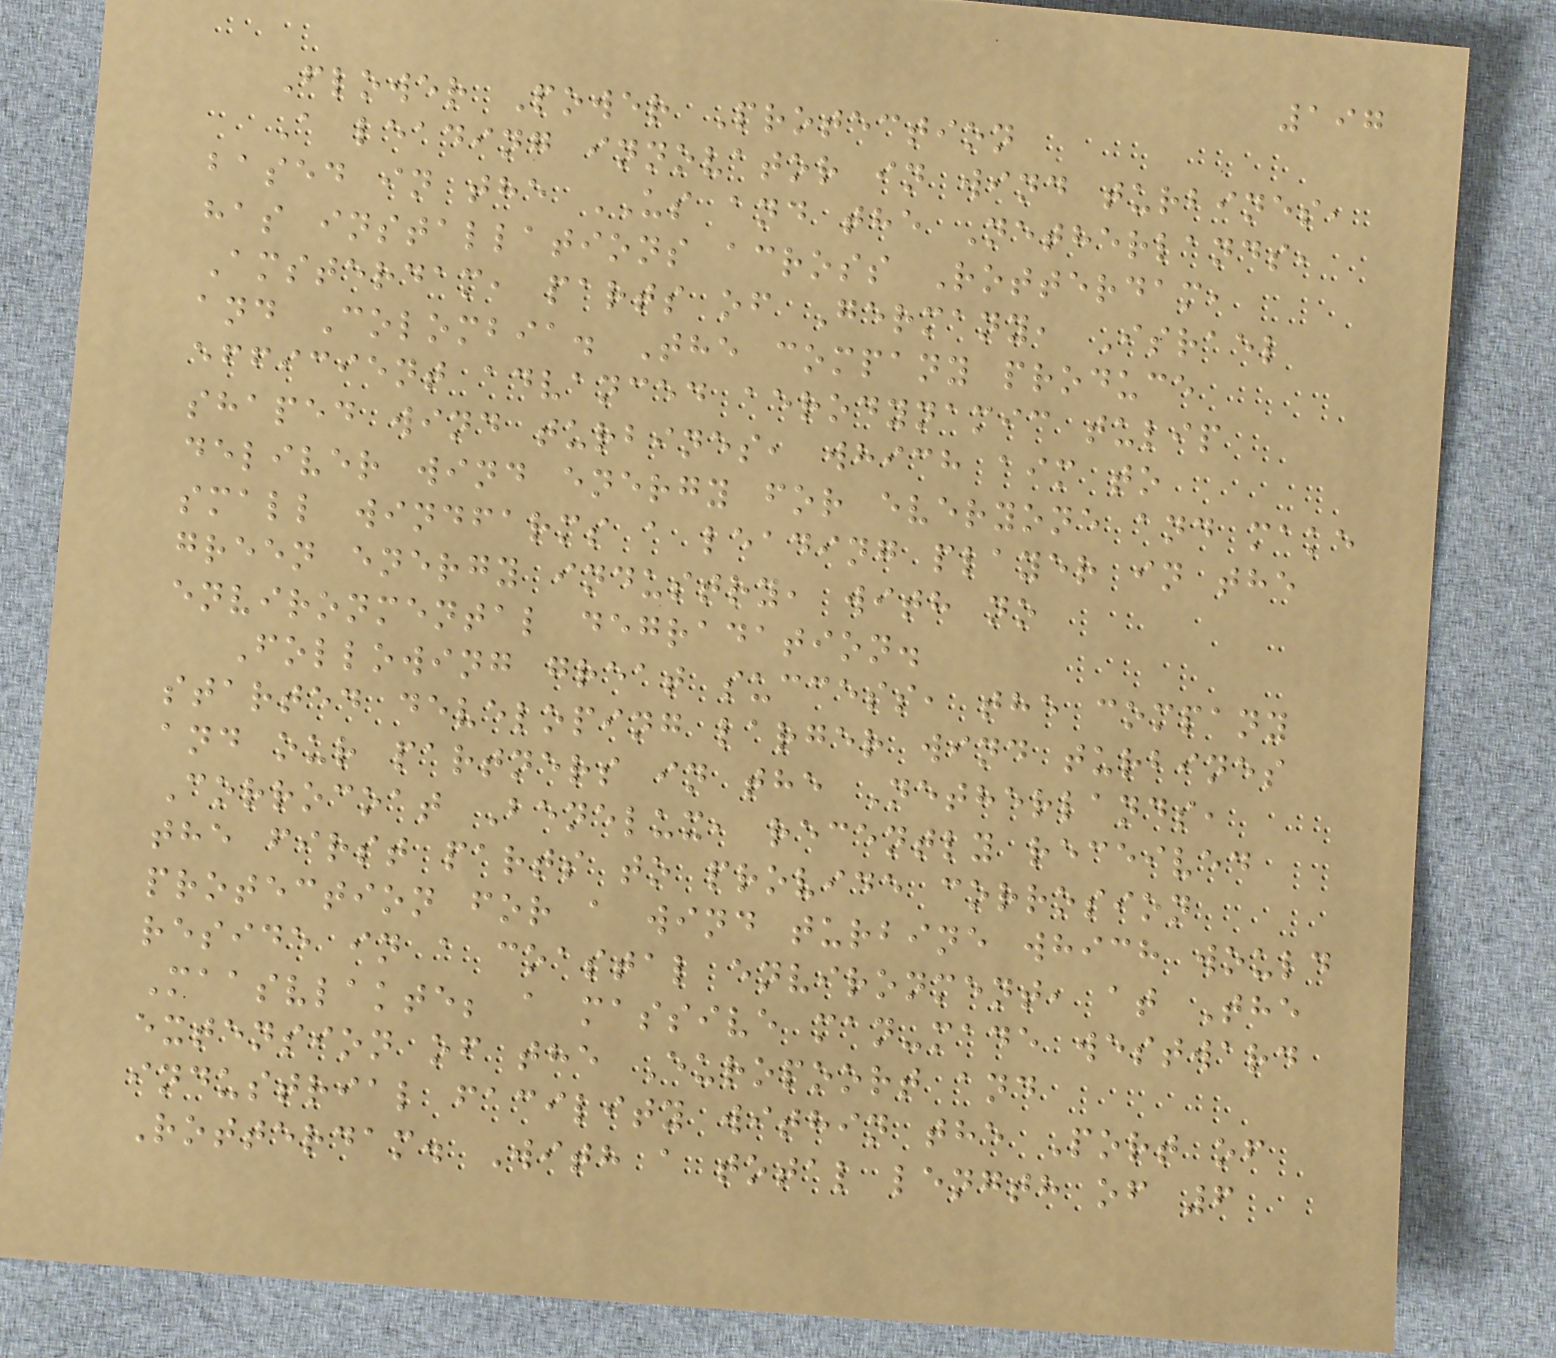197
Flower Power Protection
A leading innovator in wind turbines,
based in the US and the Netherlands,
has installations across Rotterdam,
Amsterdam, parts of Germany, Israel
and Colombia. The company produce
efficient advanced aerodynamic tulip
shaped wind turbines, which aim to
deliver wind energy for everyone and make
small windfarms a leading player in the
green energy industry, with no
environmental degradation.
Following great success, the company
started developing larger wind turbines
and our partners in the Netherlands,
Corrocoat Benelux, recently received
the first parts to provide corrosion
protection for a wind turbine which would
reside in a coastal environment, at The
Maasvlakte; a massive man-made westward
extension of the Europoort and
industrial facility within the Port of
Rotterdam. With a total length of 6
